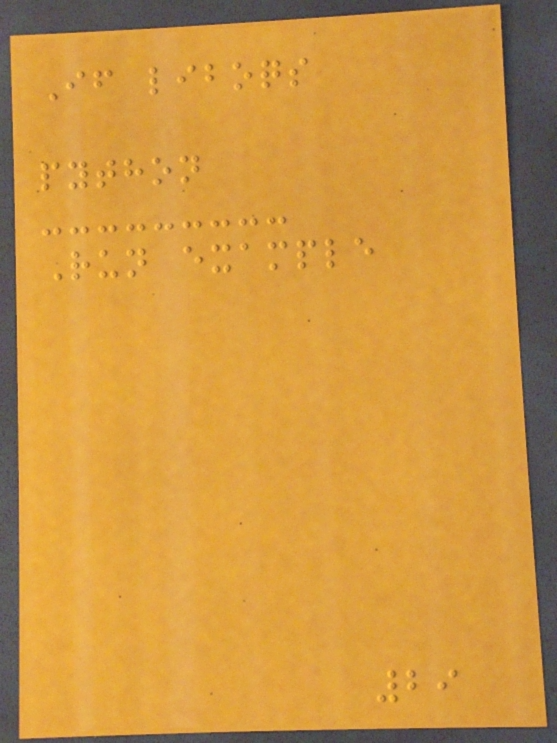If liboqs
python
Run example
29
